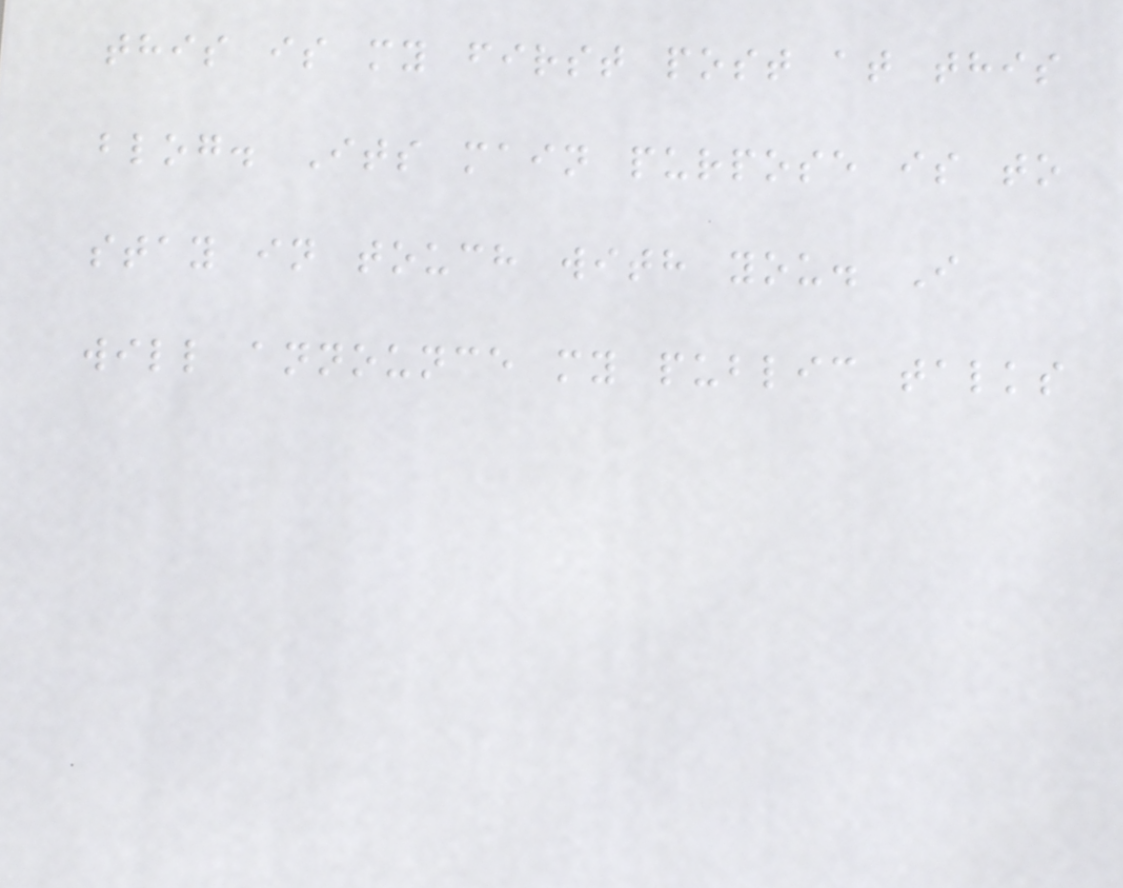this is my first post at this
blog. Its main purpose is to
stay in touch with you. I
will announce my public talks
